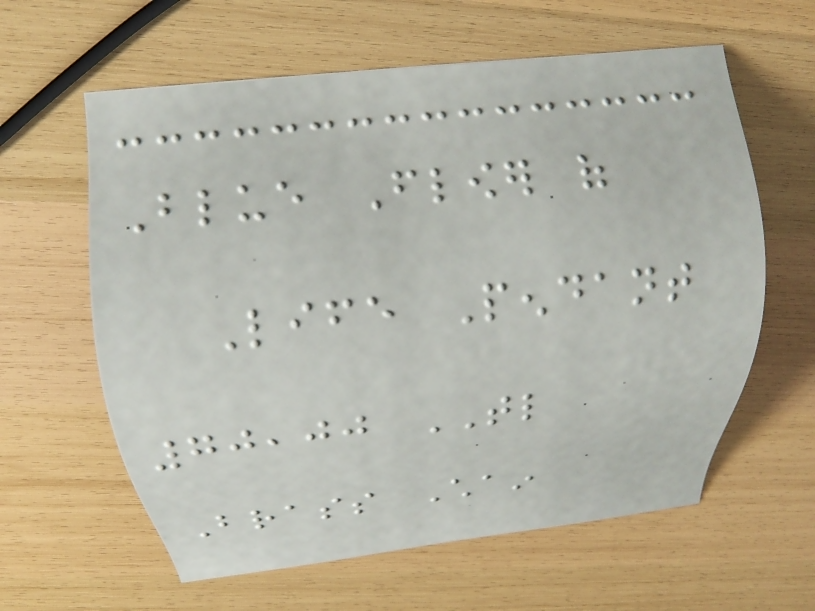Blue Flower of
Life Pendant
70,00 TL
Brass Chain
